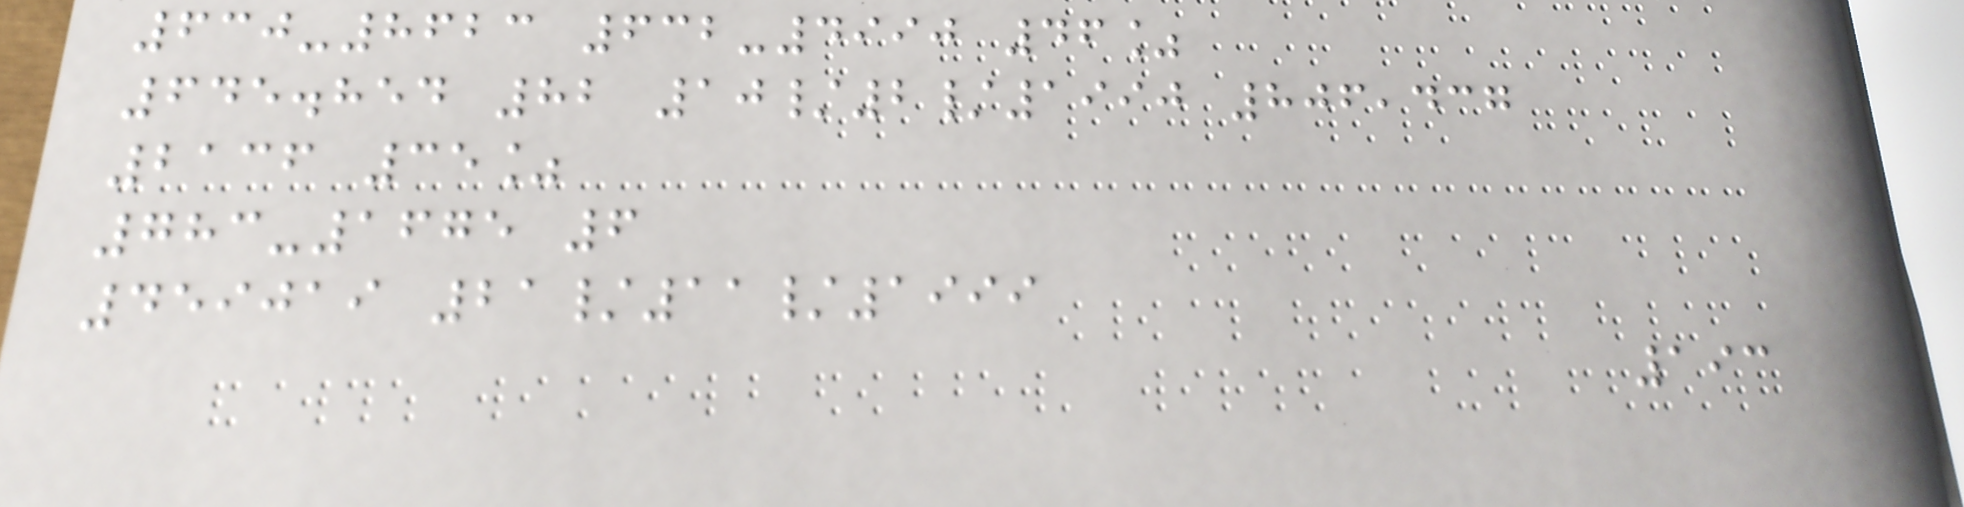630-8623 632-4990 46%
645.854 82 10/2/1990 806,437
2136 35%
783-1675 6
459019 21/11/1999
193
